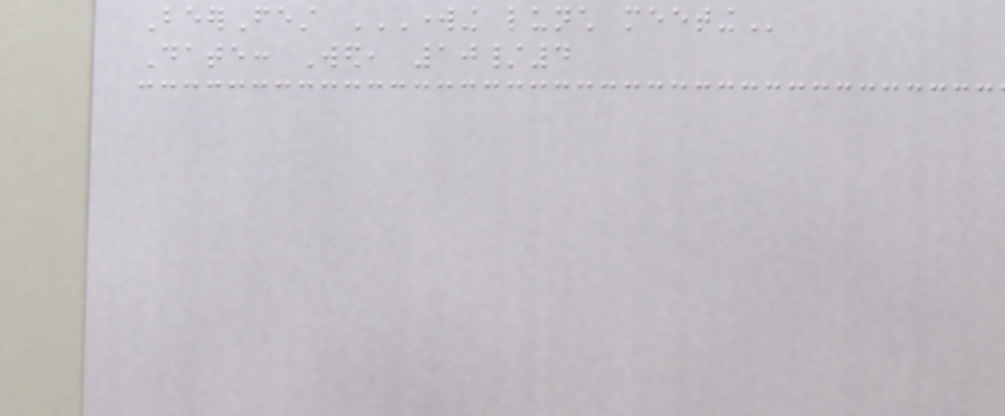BeerFest WORKING LUNCH MEETING
Date: Wed, 10/4
